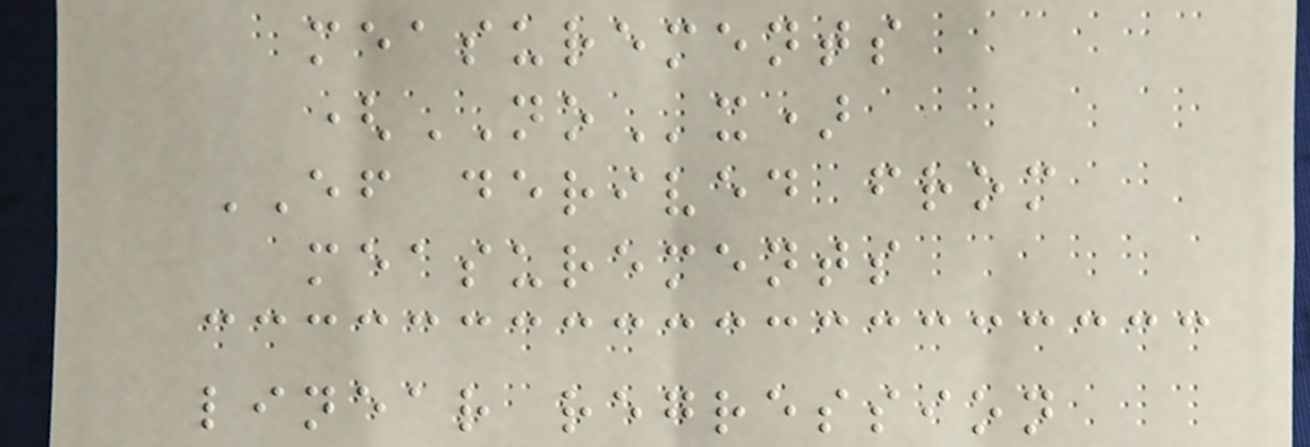measurements
(NOx)
EF derived from
measurements
linear regression
